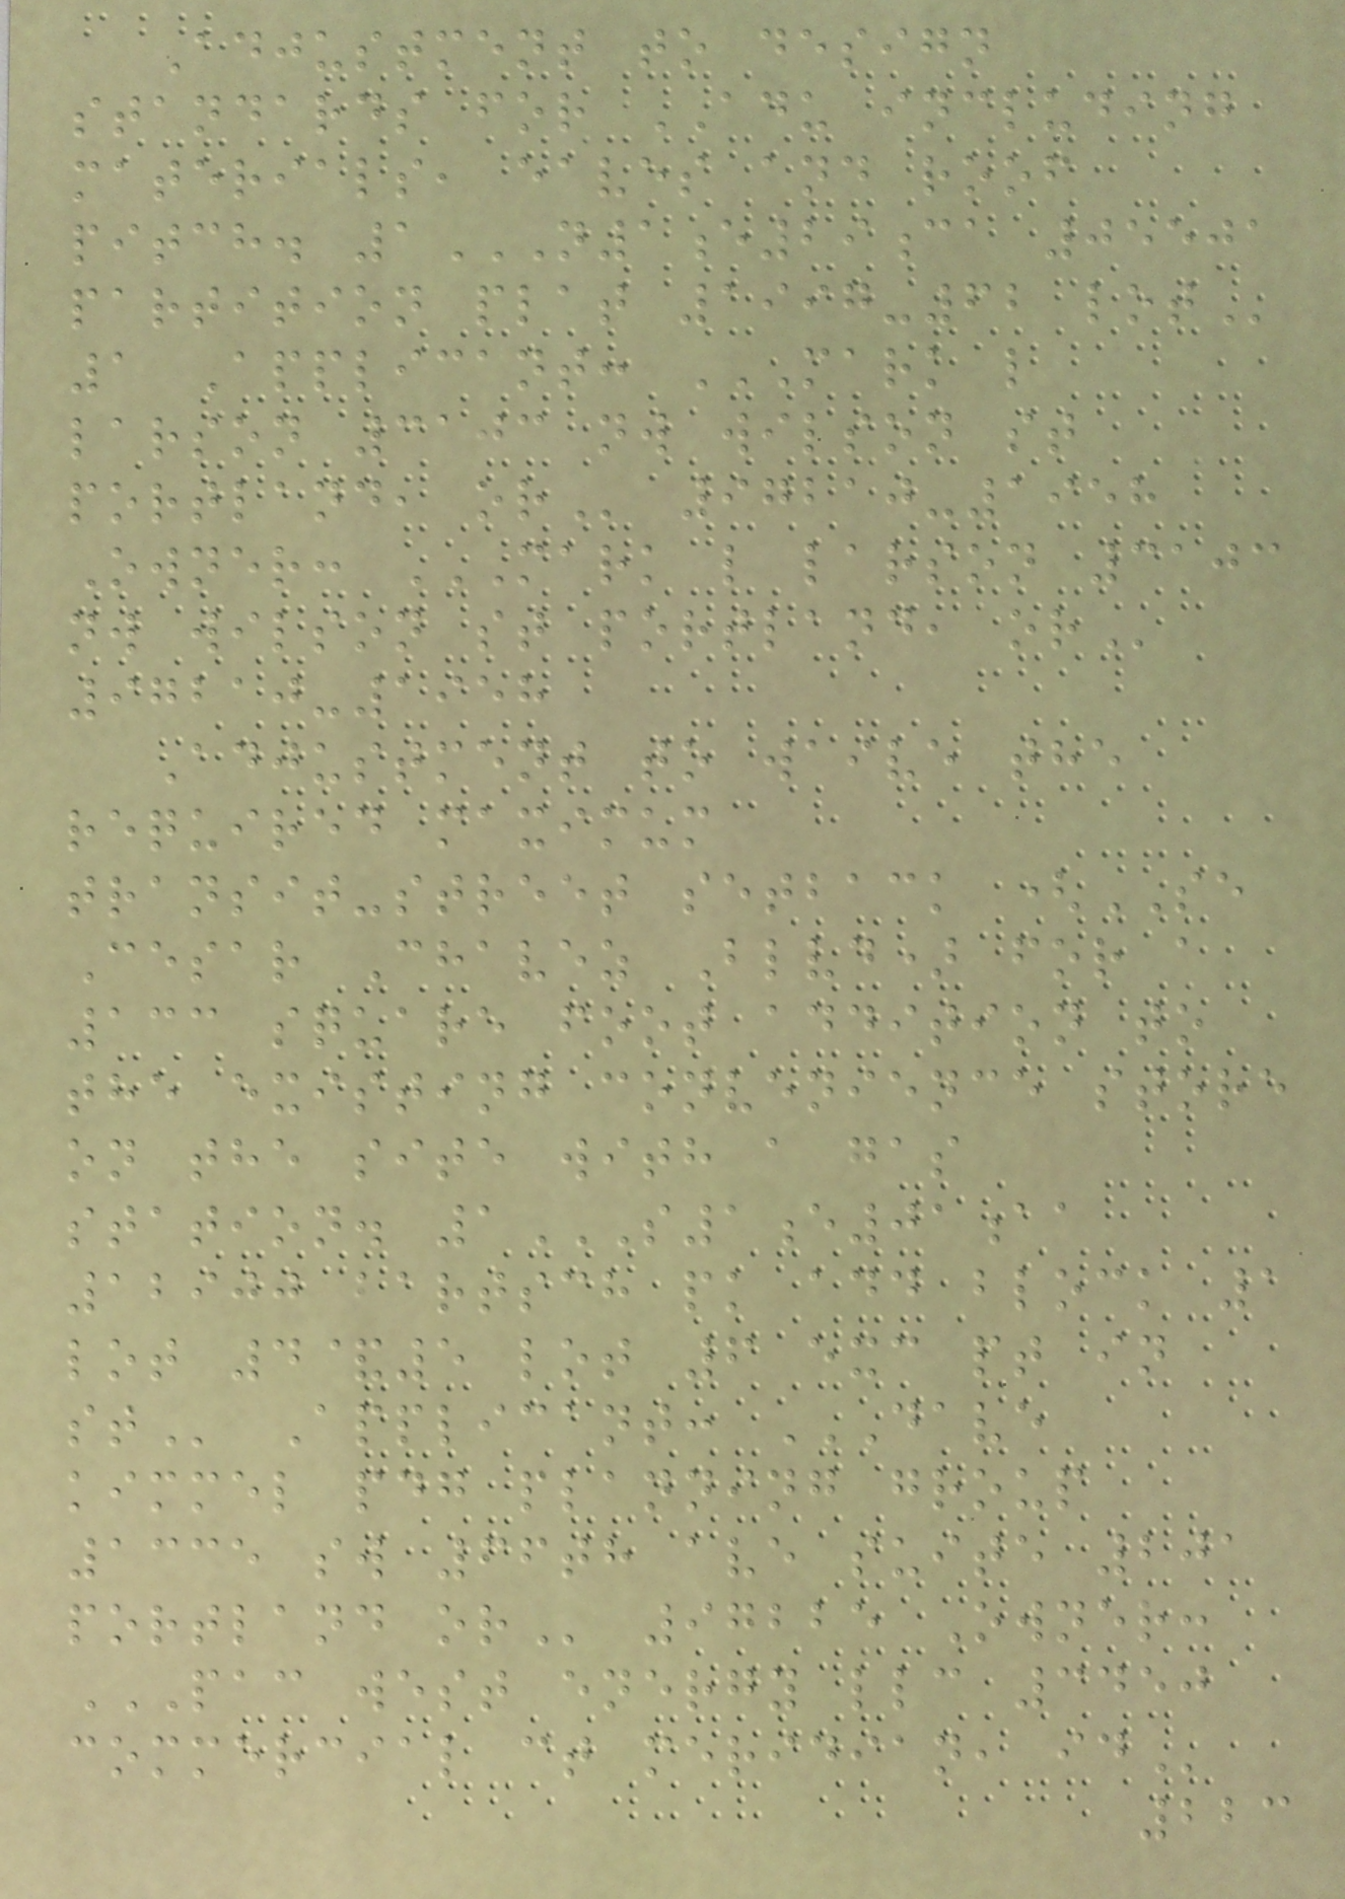Adjustment to design
standards for ADU including
materials, eaves and roof
pitch. 1N1E29CA 05501
PARTITION PLAT 1997-62 LOT
1 Applicant: MARK L
LARSON 3103 NW WILSON ST
PORTLAND, OR 97210-1958
Owner: MARK L LARSON 3103
NW WILSON ST PORTLAND, OR
97210-1958
Adjustment to waive the
required maximum
transit-street setback (SE
Cesar Chavez Blvd) for a
133 square foot addition to
the existing convenience store
on the site with a gas
station. 1S1E01AA
12900 BARTSCH PK ADD BLOCK 1
LOT 4&5 LOT 6 EXC PT IN
ST Applicant: DAVE
KIMMEL PDG PLANNING GROUP
1335 SW 66TH AVE SUITE 201
PORTLAND OR 97225 Owner:
PAC WEST ENERGY LLC 3450
COMMERCIAL CT MERIDIAN, ID
223
